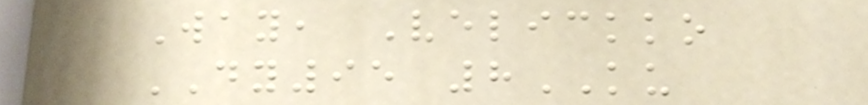Way, Velickko
DY95 8KU
